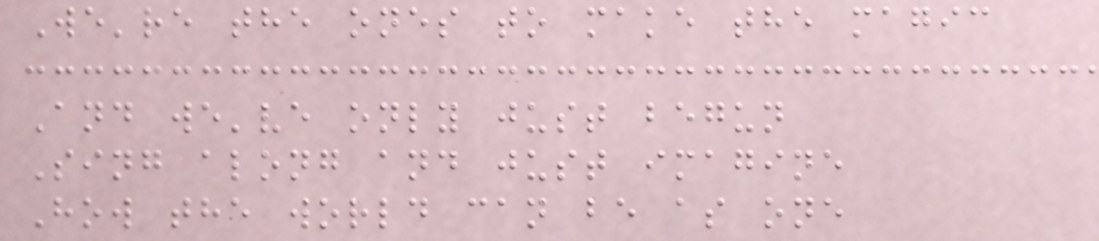We're the ones to make the magic
And we've only just begun
Sing along and just imagine
How the world can be as one
